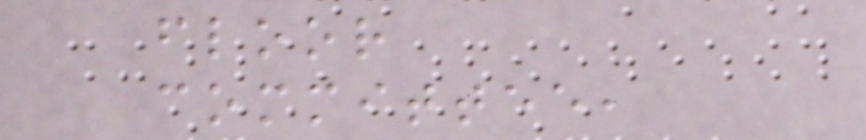floor
committee,
